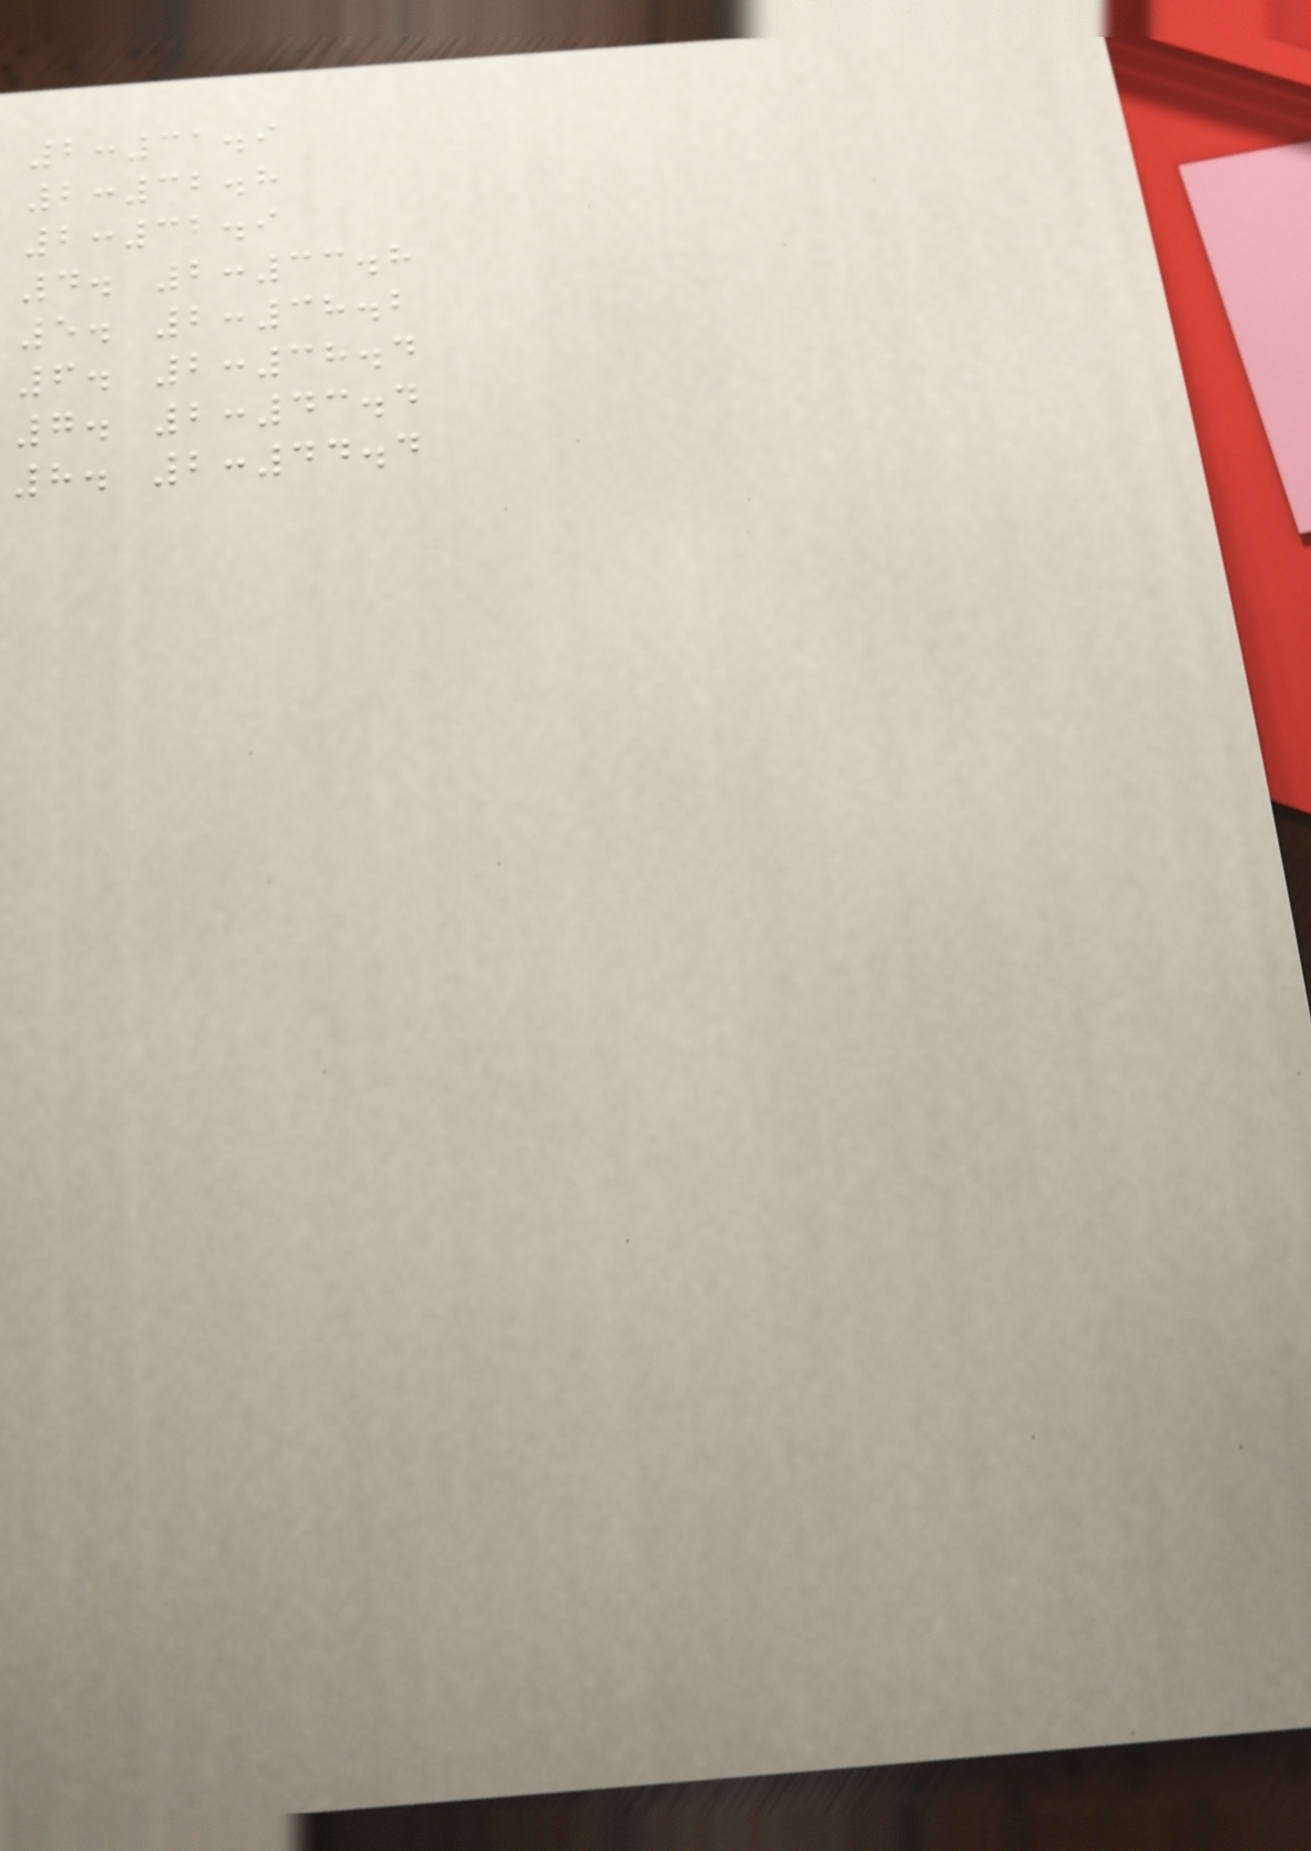2:31.9
2:32.8
2:32.9
4. 2:33.8
5. 2:38.2
6. 2:38.4
7. 2:43.4
8. 2:44.4
